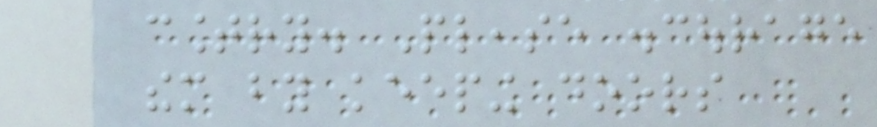country. Please discourage
them by keeping doors
